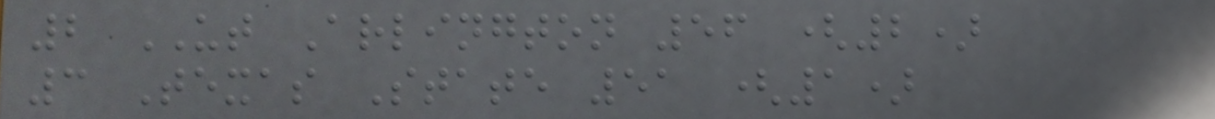2 UT Arlington 56 (2)
3 Texas State 51 (1)
